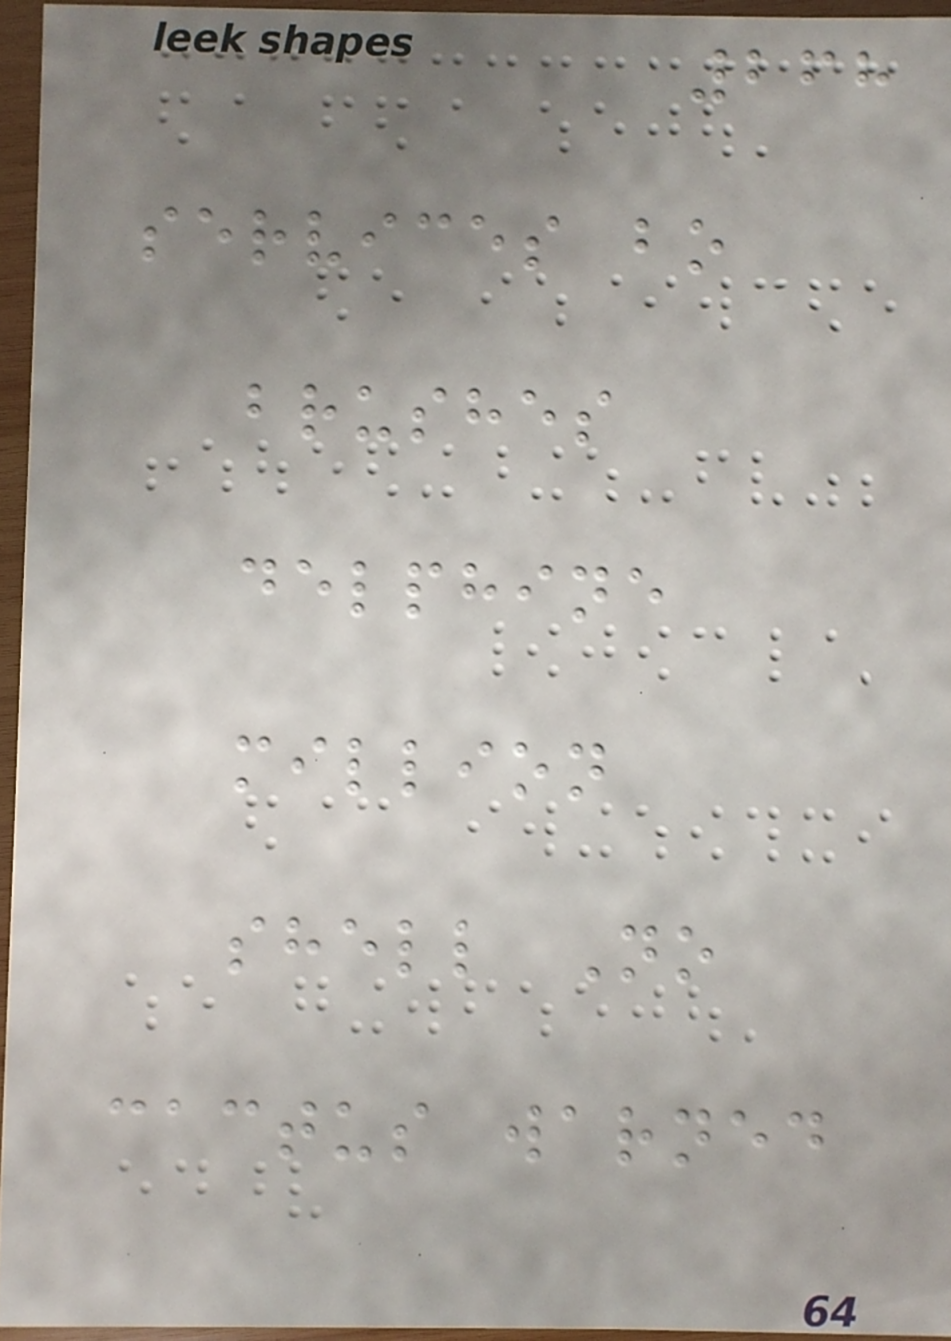268
services bo
brushes
delphine
million
shell No
cactus warned
